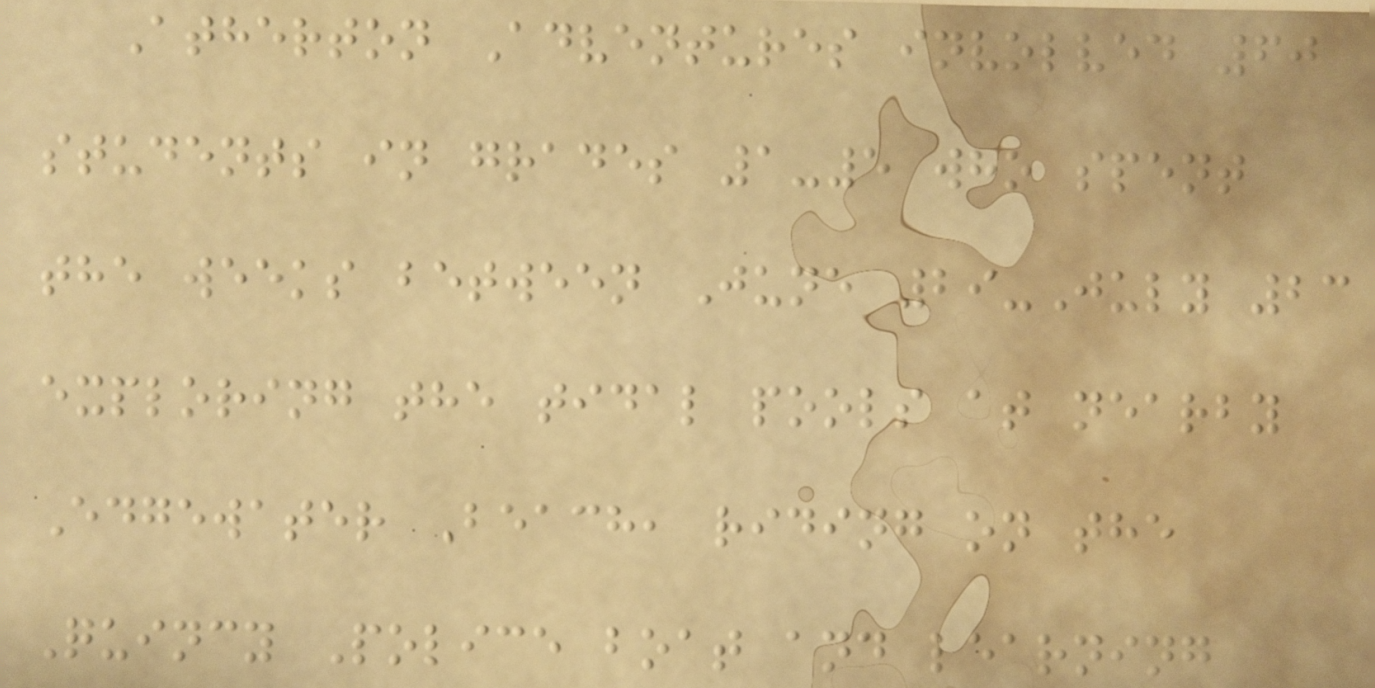Atherton Adventures involved 60
students in grades 1-5 who spent
the weeks between June 29-July 23
exploring the tidal pools at nearby
Edgewater Beach, riding on the
Quincy Police boat and learning
